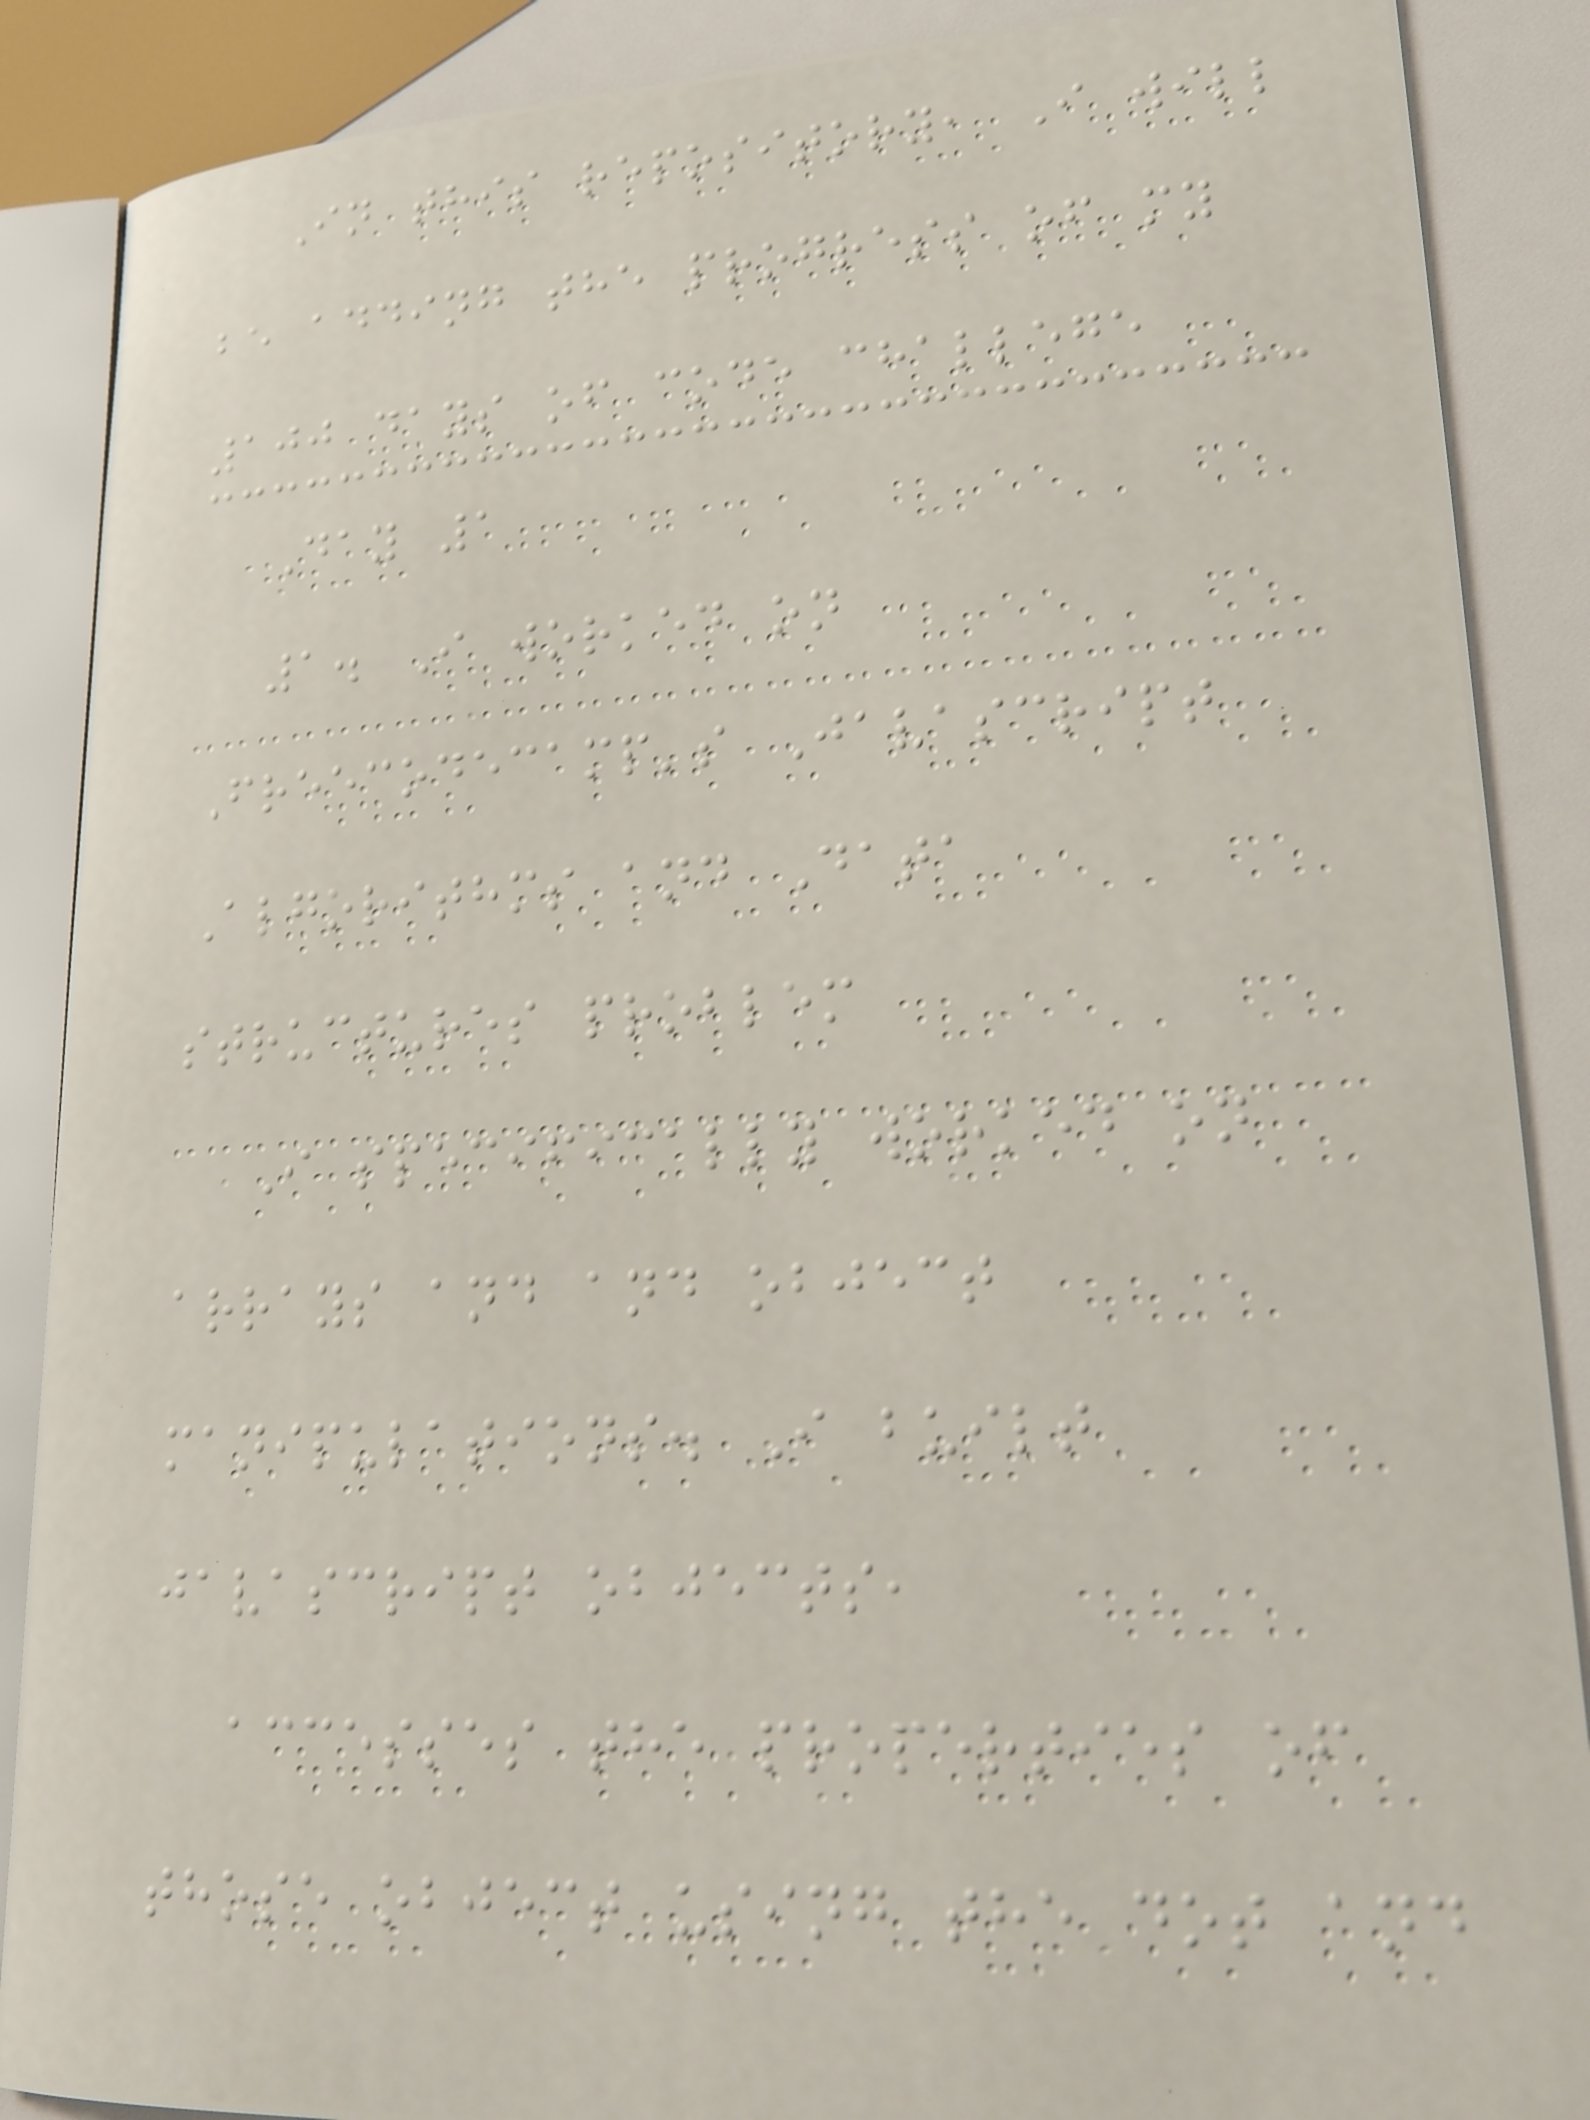In this repository, I will
be adding the progress of my
100 days of code challege
Day 1
1. I worked on
Freecodecamp's Javascript
Algorithms and Data
structures problem
I specifically worked on
arrays and and object
manipulations. I built
javascript objects,
accesses the properties of
those object using the dot and
